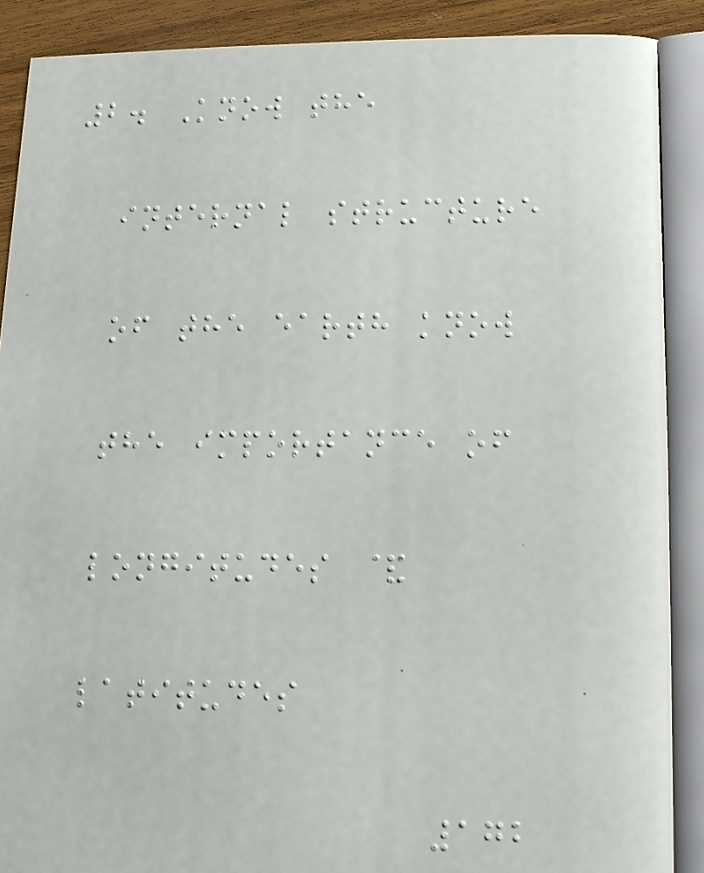2. Know the
internal structure
of the earth know
the importance of
longitudes &
latitudes
172
